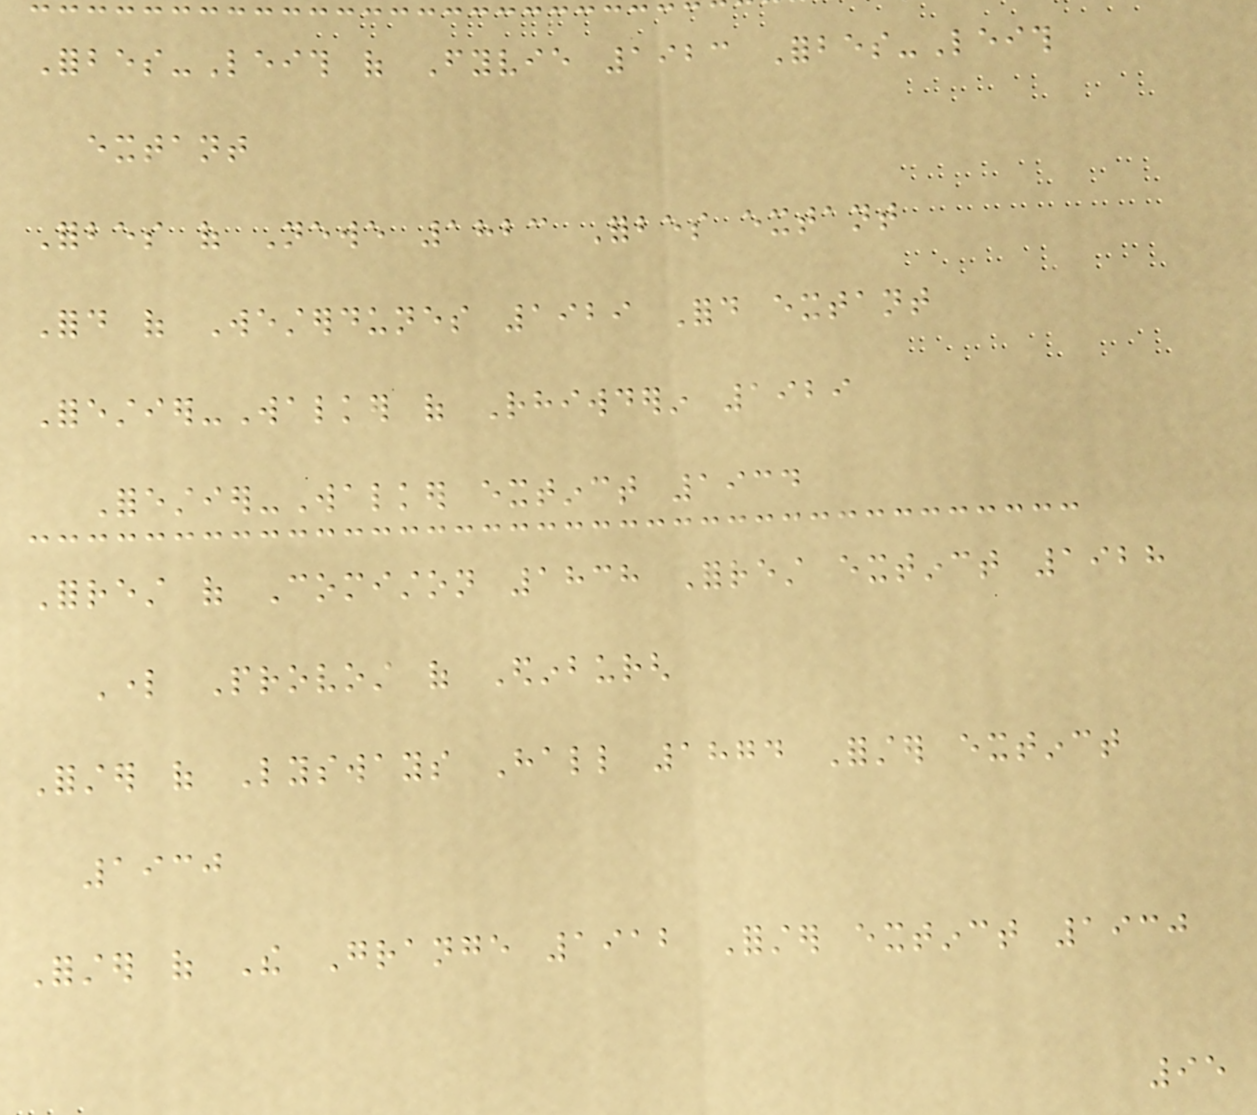Forbes-Leith of Fyvie 1923 Forbes-Leith
extant
Forbes of Newe 1823 Forbes extant
Ford of Westerdunes 1929 Ford extant
Forestier-Walker of Rhiwderin 1929
Forestier-Walker extinct 1934
Forrest of Comiston 1838 Forrest extinct 1928
Lord Provost of Edinburgh
Forster of Lysways Hall 1874 Forster extinct
1930
Forster of The Grange 1912 Forster extinct 1930
95
